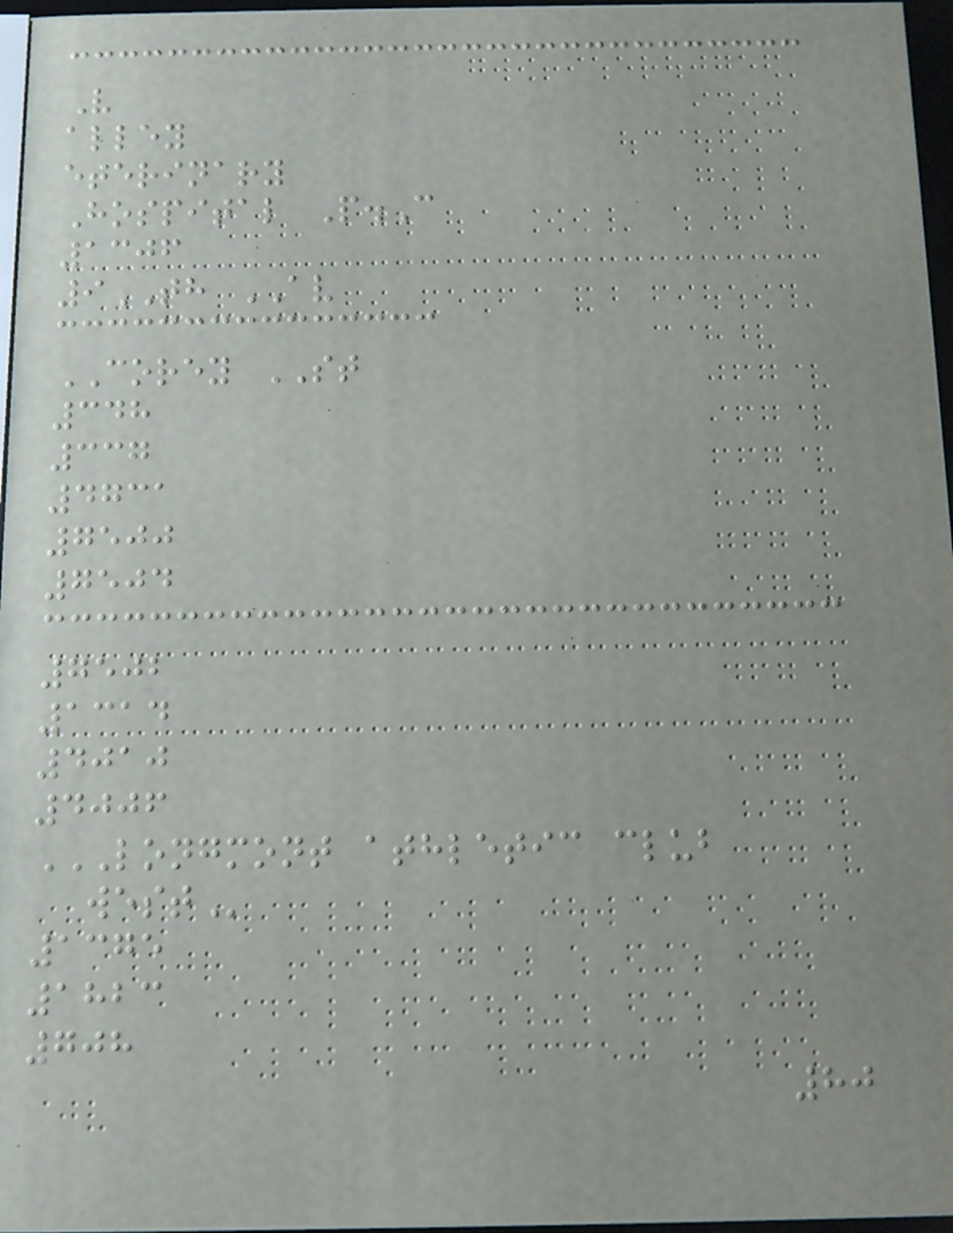V
alley
eterinary
Hospital P.C
1306
9TH AV
COREY ST
348
337
4731
7500
7504
7502
1314
4010
4006
LONGMONT ATHLETIC CLUB
WEST
1375
1823
708
80
